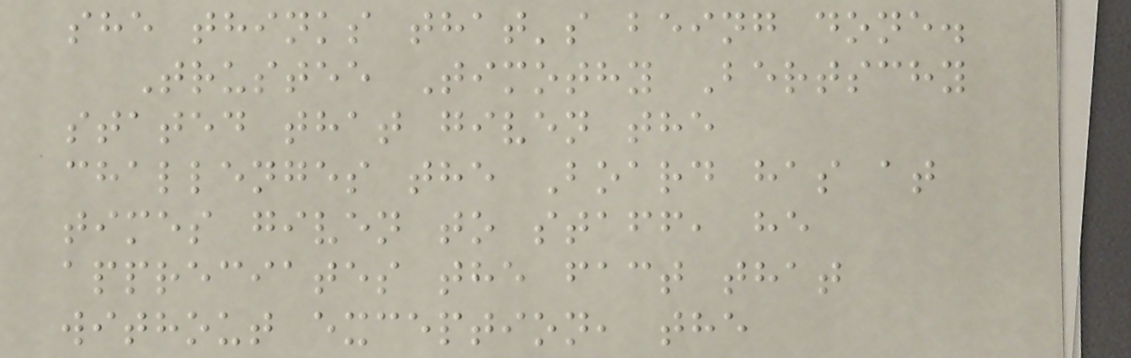she thinks that's being done.
Trustee Timothy Bertschy
stated that given the
challenges the Board has at
times given to staff, he
appreciates the fact that
without exception, the
